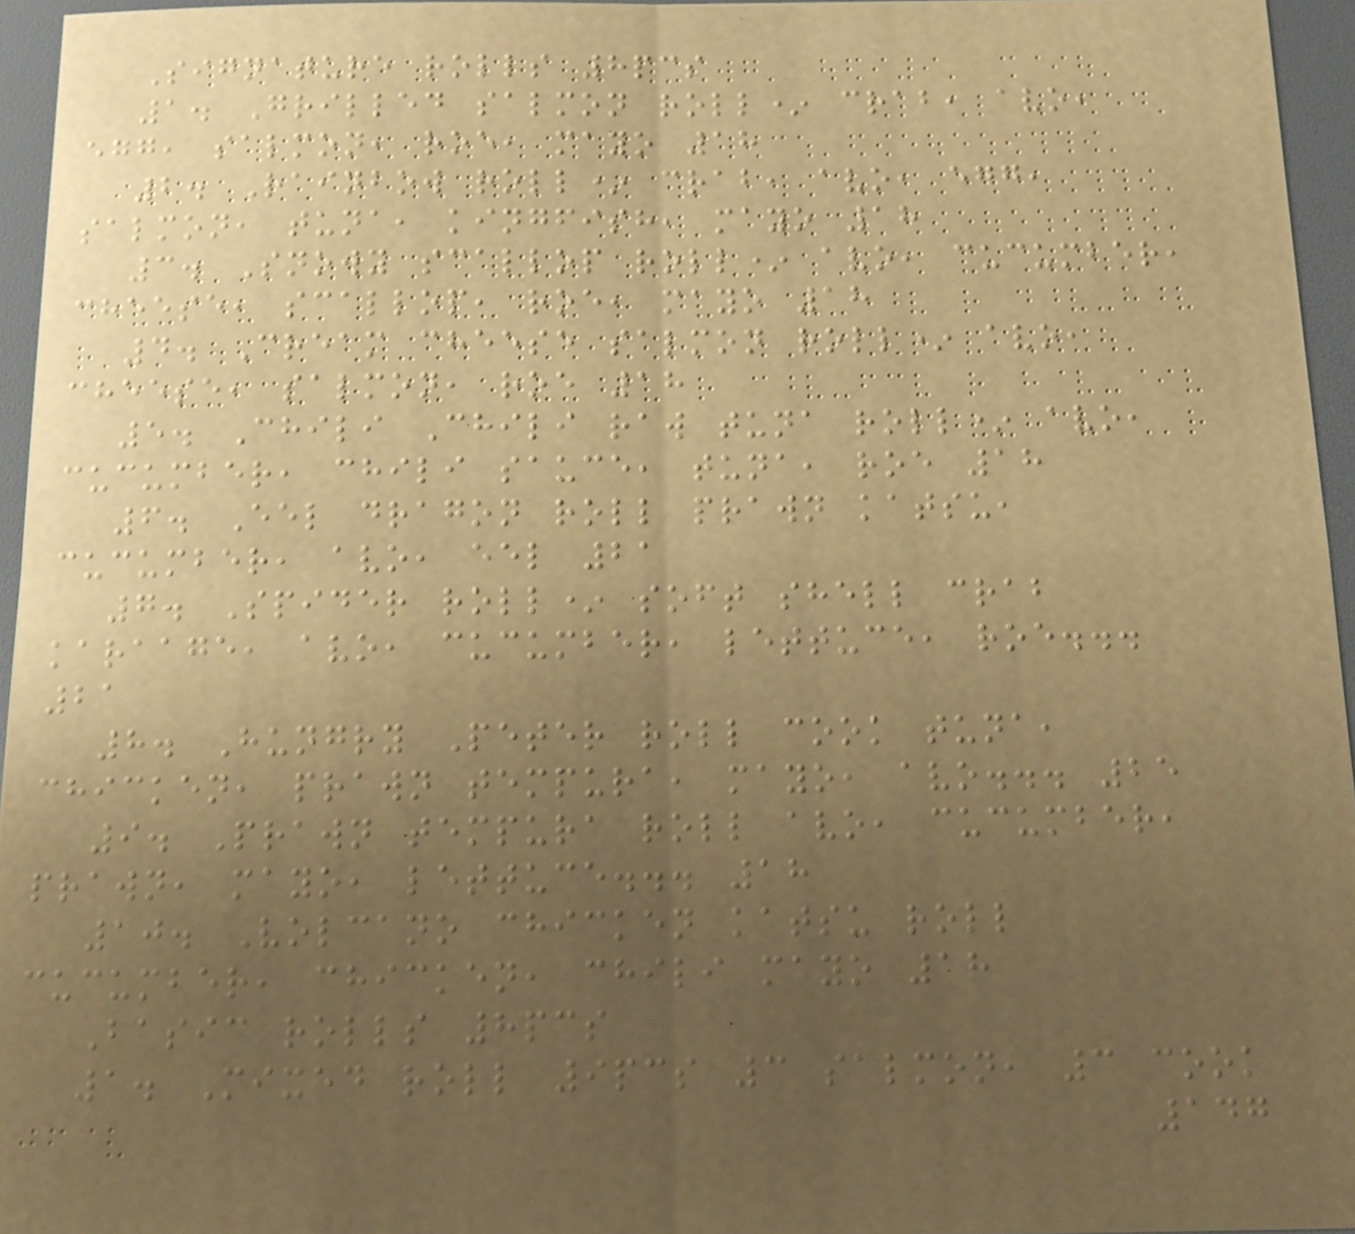Signature rolls 8pcs
1. Grilled salmon roll* crab, avo,
egg, salmon, roe, mayo 18
2. Rainbow roll* crab, avo, egg,
salmon, tuna, kingfish, mayo 18
3. Snowy scallop roll* avo, cucumber,
cheese, scallop, roe, mayo 18
4. Cream cheese salmon roll* avo,
cheese, salmon, roe 18
5. Chili Chili raw tuna roll* avo,
cucumber, chili sauce, tuna, roe 18
6. Eel dragon roll prawn katsu,
cucumber, avo, eel 21
7. Spider roll* soft shell crab
karaage, avo, cucumber, lettuce, roe...
21
8. Hungry Peter roll cook tuna,
chicken, prawn tempura, mayo, avo... 25
9. Prawn tempura roll avo, cucumber,
prawn, mayo, lettuce... 18
10. Volcano chicken katsu roll
cucumber, chicken, chili mayo 18
Basic rolls 8pcs
1. Mixed roll 9pcs 3 salmon, 3 cook
147
